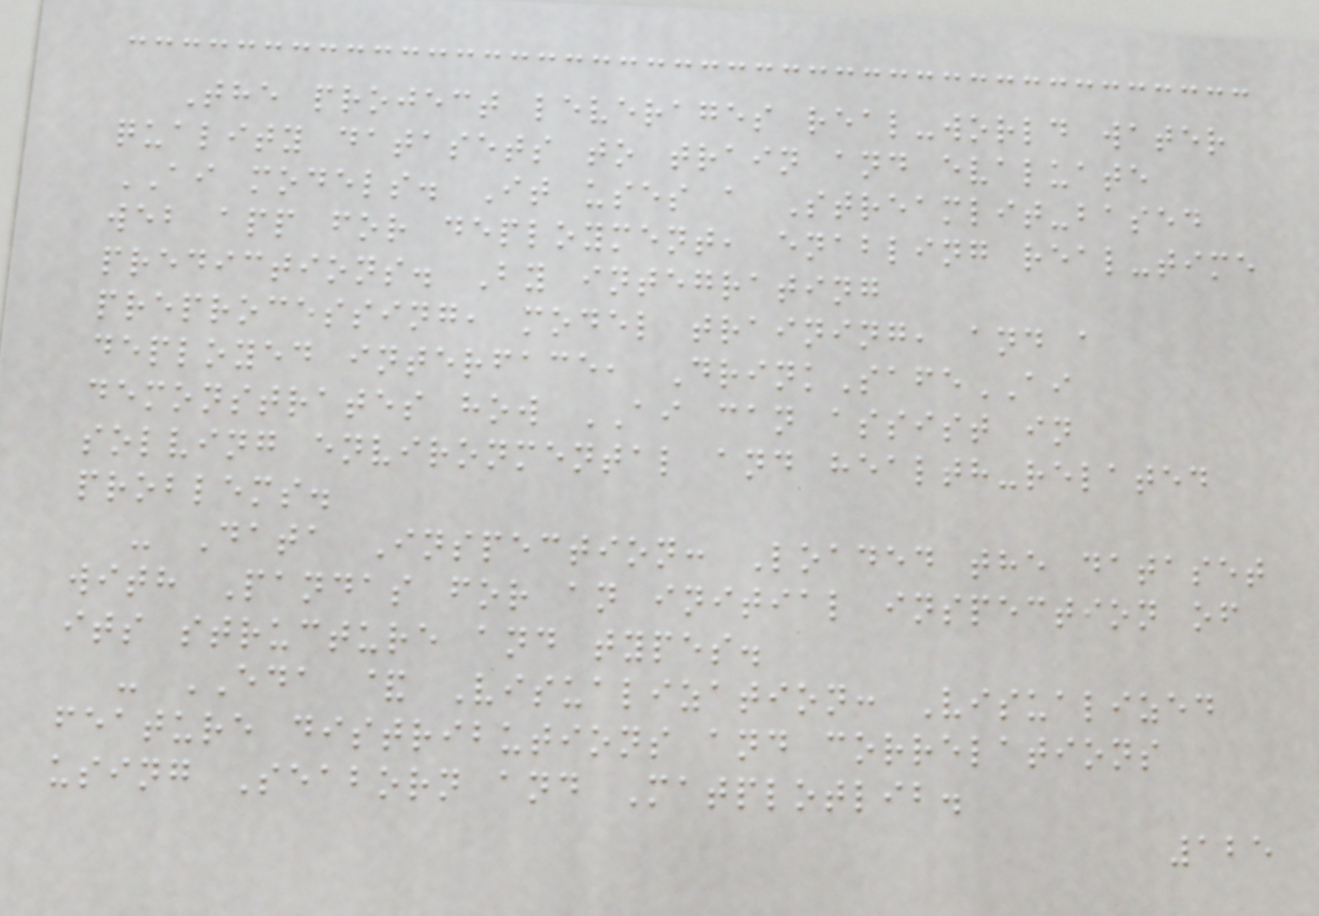The project leverages real-world water
quality datasets to train and evaluate
AI models. It uses a Streamlit-based
web app for deployment, enabling real-time
predictions. By integrating
preprocessing, model training, and a
deployed interface, DrinkSafeAI
demonstrates how AI can assist in
solving environmental and health-related
problems.
- Data Inspection: Loaded the dataset
with Pandas for an initial inspection of
its structure and types.
- EDA & Visualization: Visualized
feature distributions and correlations
using Seaborn and Matplotlib.
125
